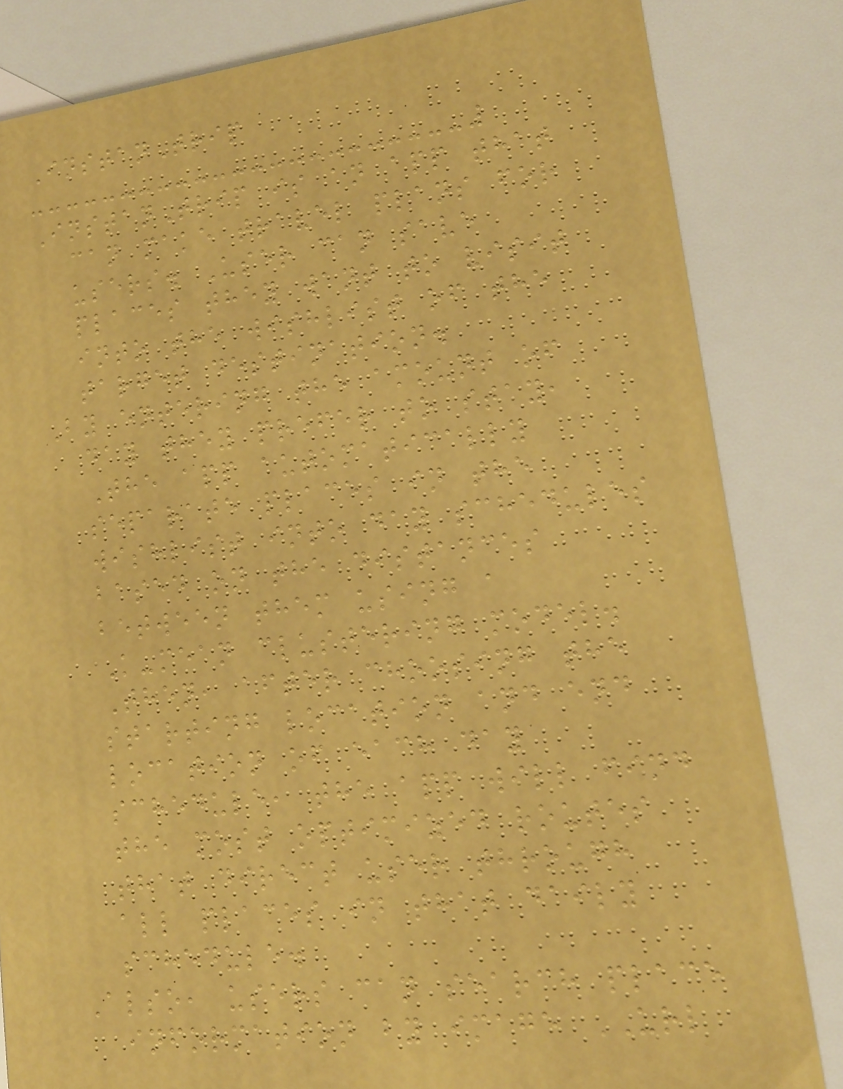InstanTrip
InstanTrip is an app that
can make travel plans for
users. User can save
places they want to visit
into the wishlist of the
target destination.
By entering the amount of
day they prefer to stay,
The app automatically
separate places in the
wishlist into day schedules
based on the distances
between them using a
K-mean clustering model.
Then, after choosing the
starting location and end
location of each day
schedule, the app will find
the most optimized routes
that direct user through
all places in that daily
schedule.
Also, users can search place
information by image URL
